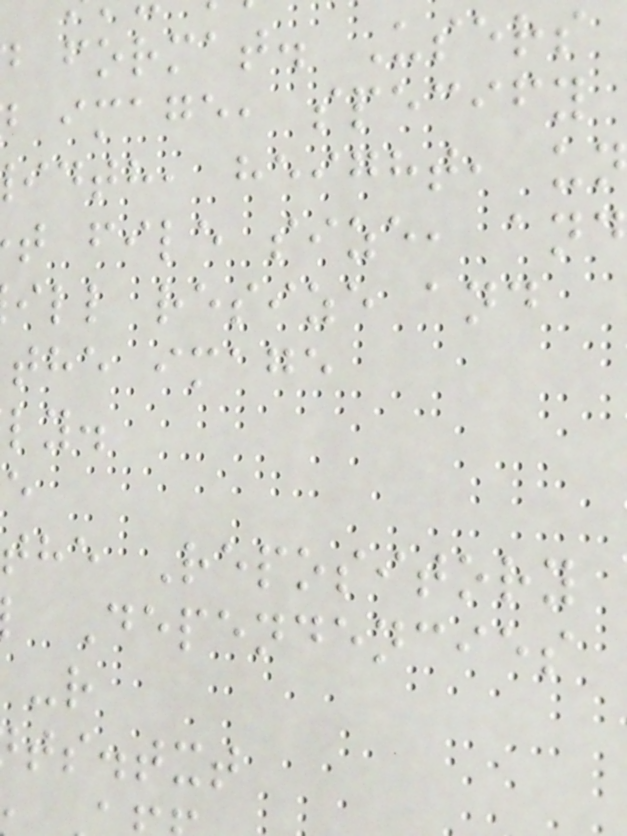format. Users
image, specify
idth, height, un
t file size, and
ill resize and
the image
the Repository
Dependencies
ts.txt
